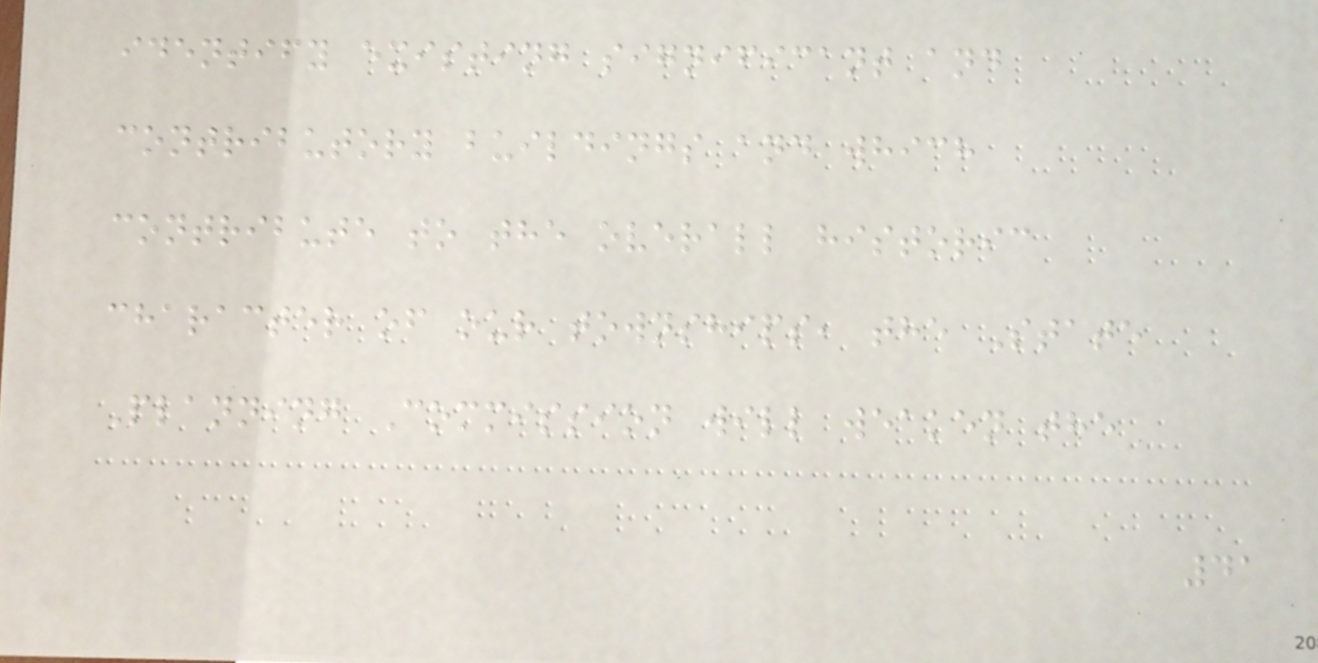identify existing significant and
contributory buildings and which
contribute to the overall historic
character of our townships, the State
Planning Commission will weaken the
41
